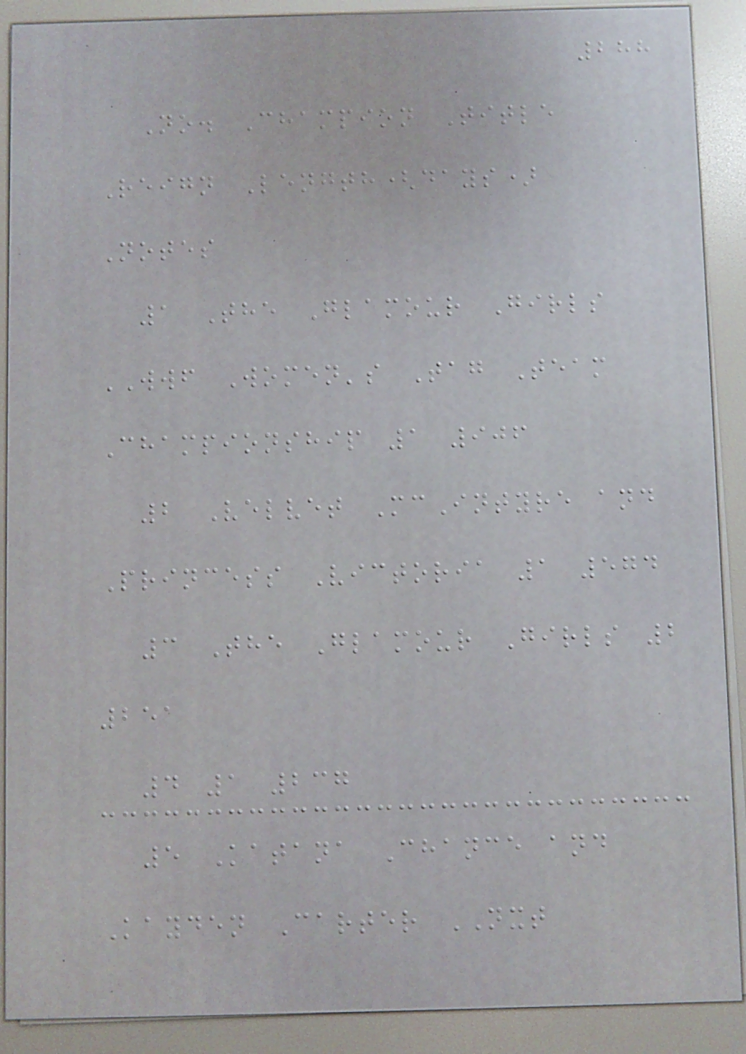288
No. Champion Title
Reign Length(days)
Notes
1 The Glamour Girls
WWF Women's Tag Team
Championship 1 906
2 Velvet McIntyre and
Princess Victoria 1 574
3 The Glamour Girls 2
251
4 1 237
5 Katana Chance and
Kayden Carter NXT
